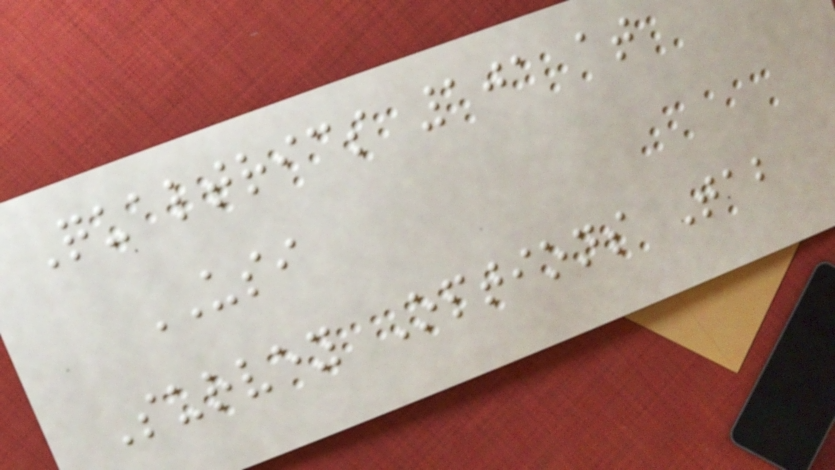Qualtrics 101 at
USI
Survey Options Tab
